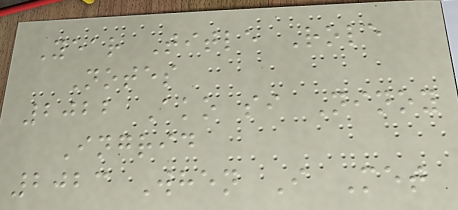Year Title Role
Notes
2022 Ako si Ninoy
Ingrid
2023 When I Met
